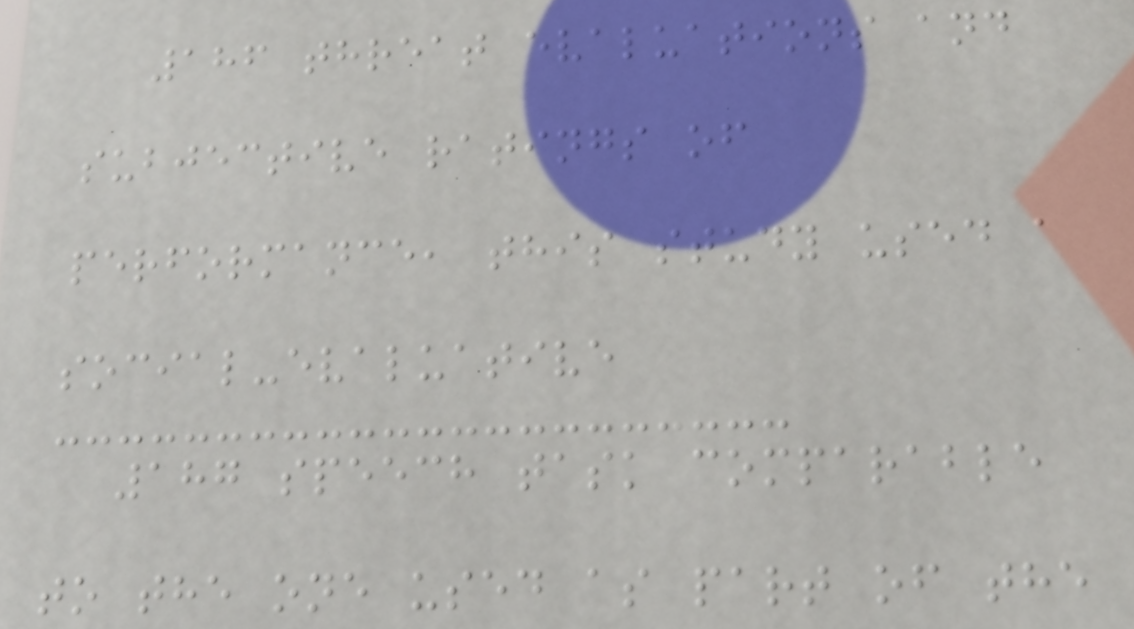186 threat evaluations and
subjective ratings of
performance, this study used a
social-evaluative
187 speech task comparable
to the one used as part of the
